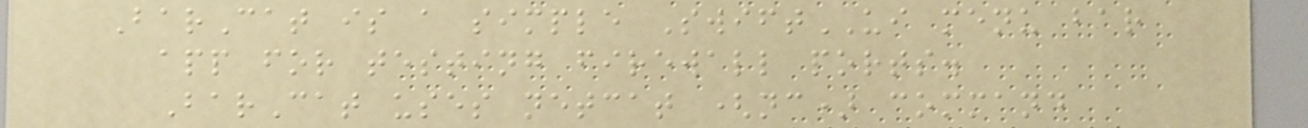BarCat is a simple SwiftUI menu bar
app for testing firewall ports.
BarCat uses netcat (nc) command
